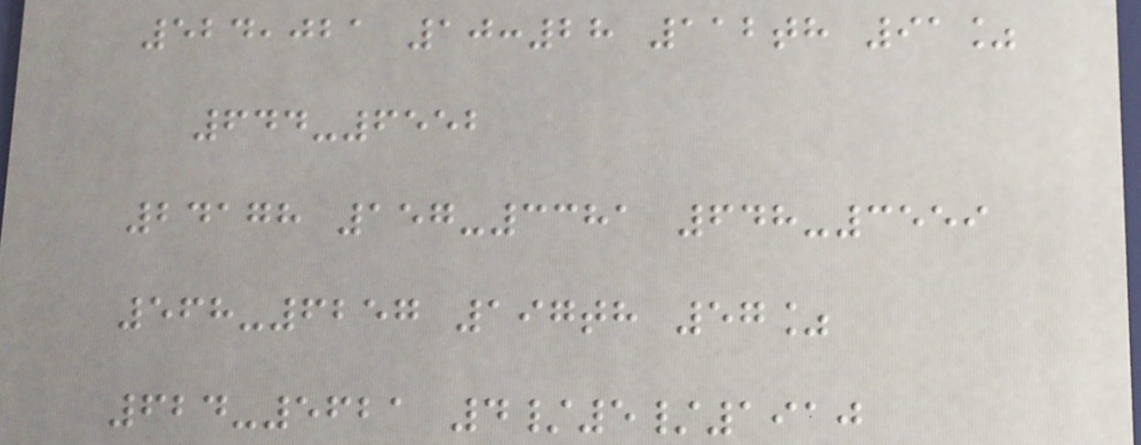524,021 10:28 112th 91%
644-6552
24178 157-3381 648-3559
568-6257 197th 57%
624-5621 4/5/1910
